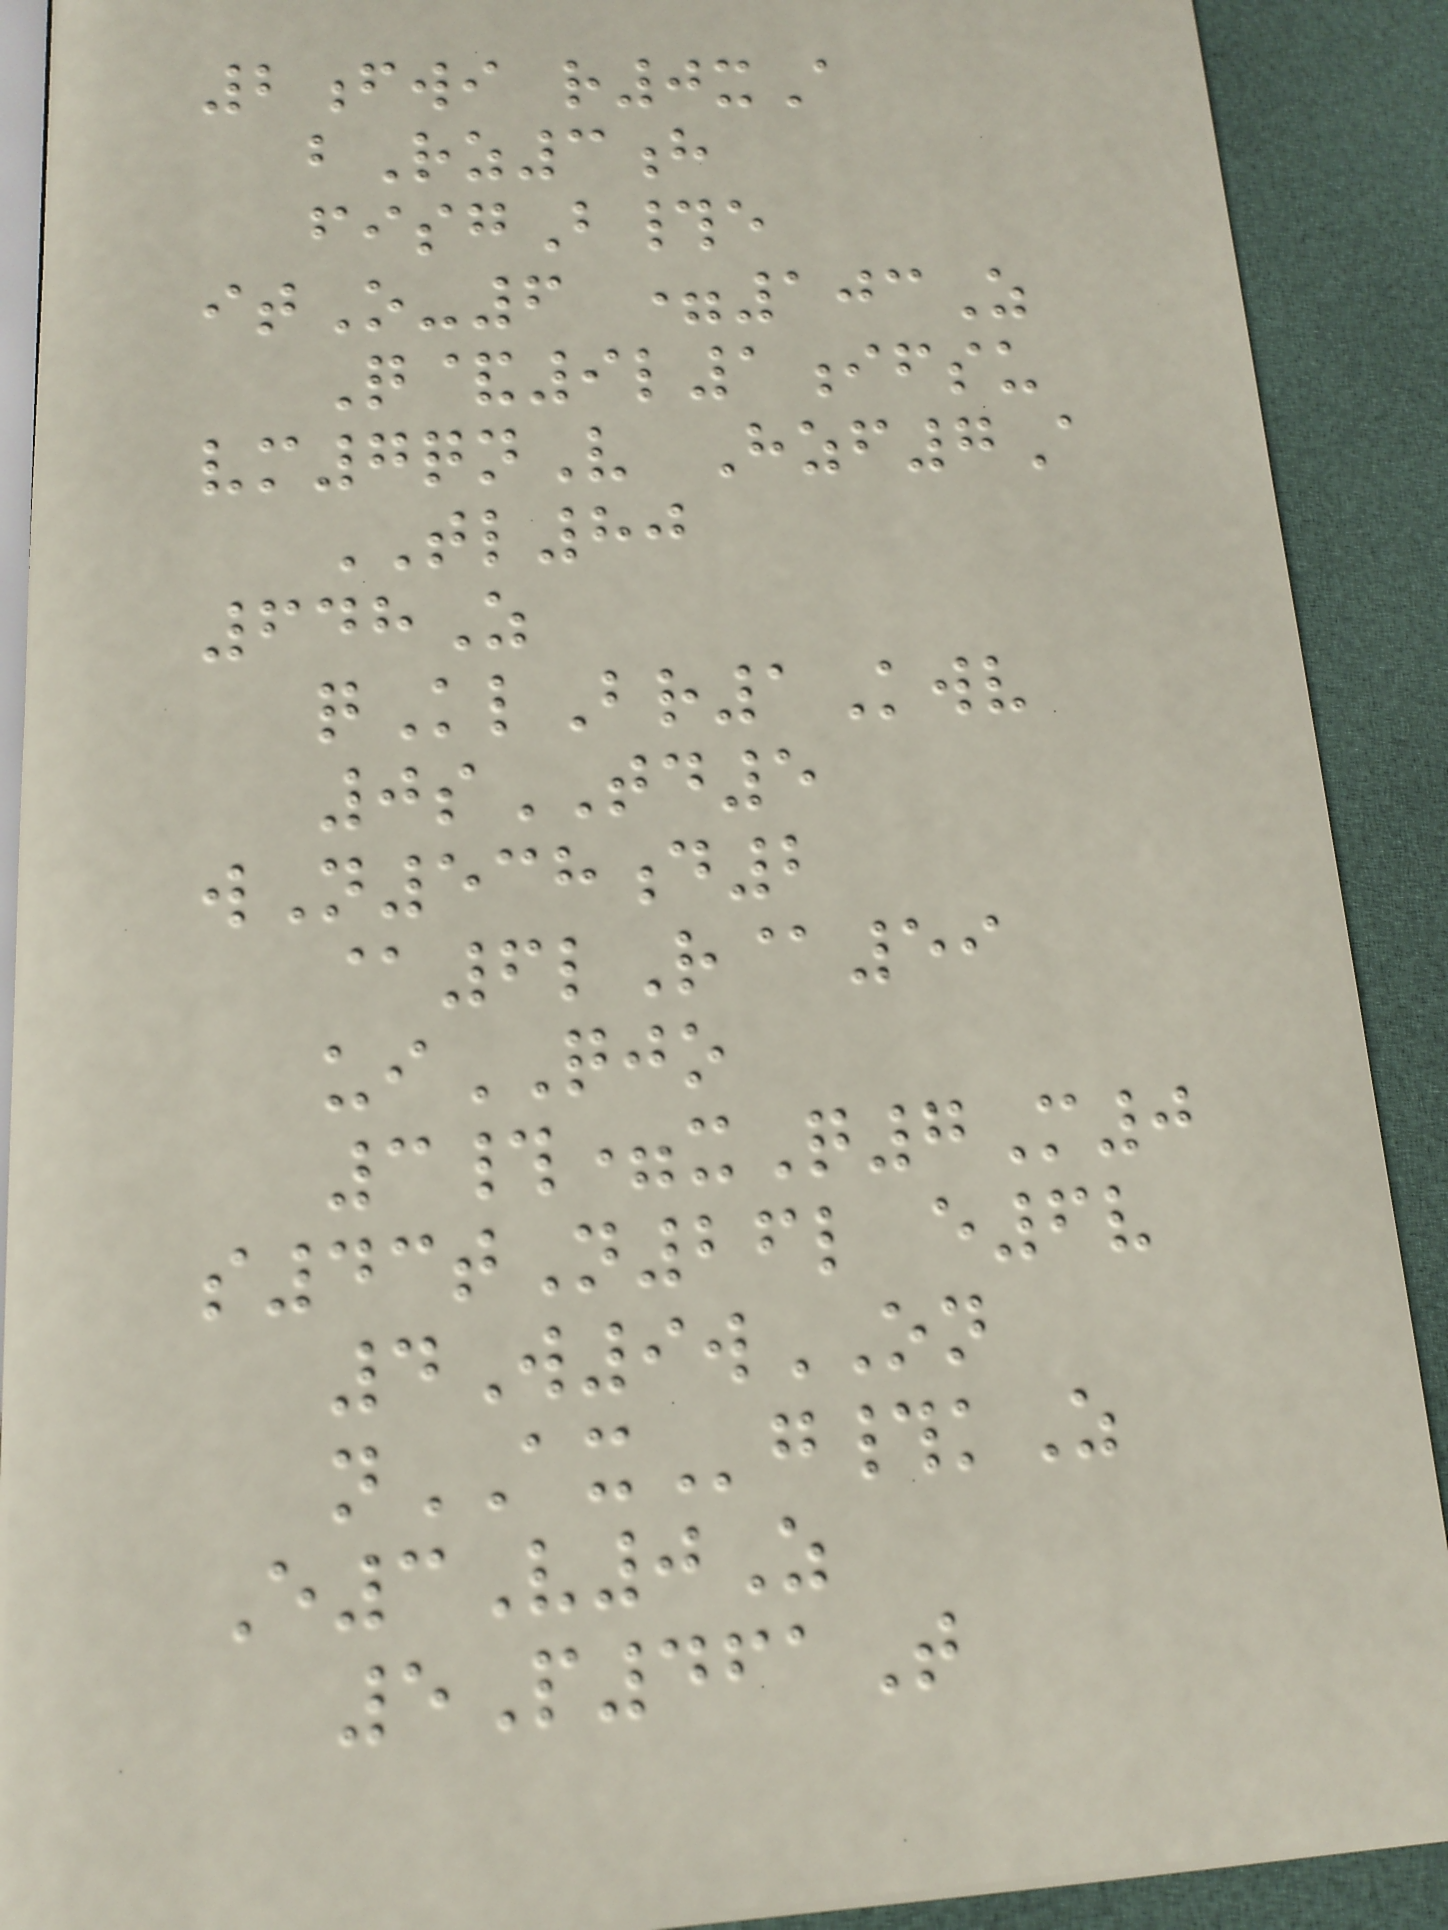2fwi r0xA
bRz3h
fisgB#e
itO-6 =103Z
Q&9l1ifsu
vm7qnV Hzf7A
TL80
648Z
qKlBr1Kwv
0sTD5
wN538d2
@6lR@59
uiQJO
3#=xQ7M0
s43tN26l e6v
4W9wON
nAXg#kZ
E3V0Z
5P461T
